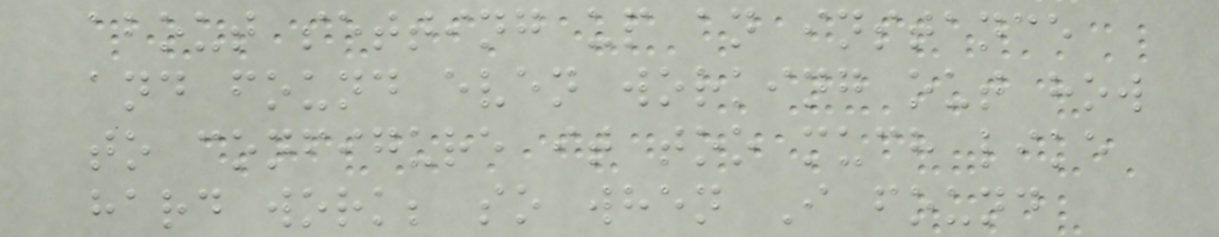about setting up an instance
and found even working out how
to configure it too much like
hard work; so when I found
